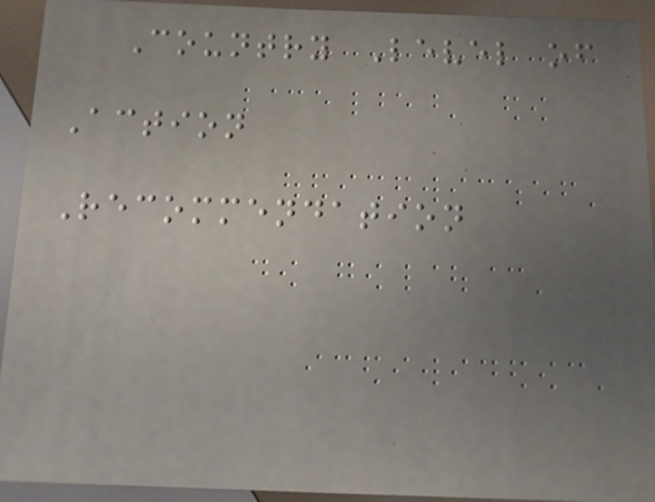Country Level of
Action
Recommendation
